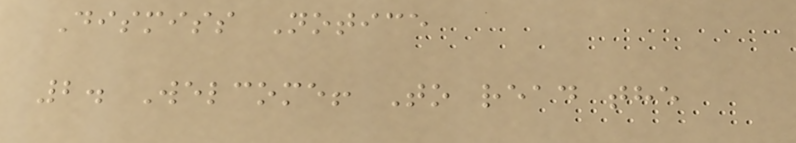Dismiss Notice
2. Welcome! To read the
